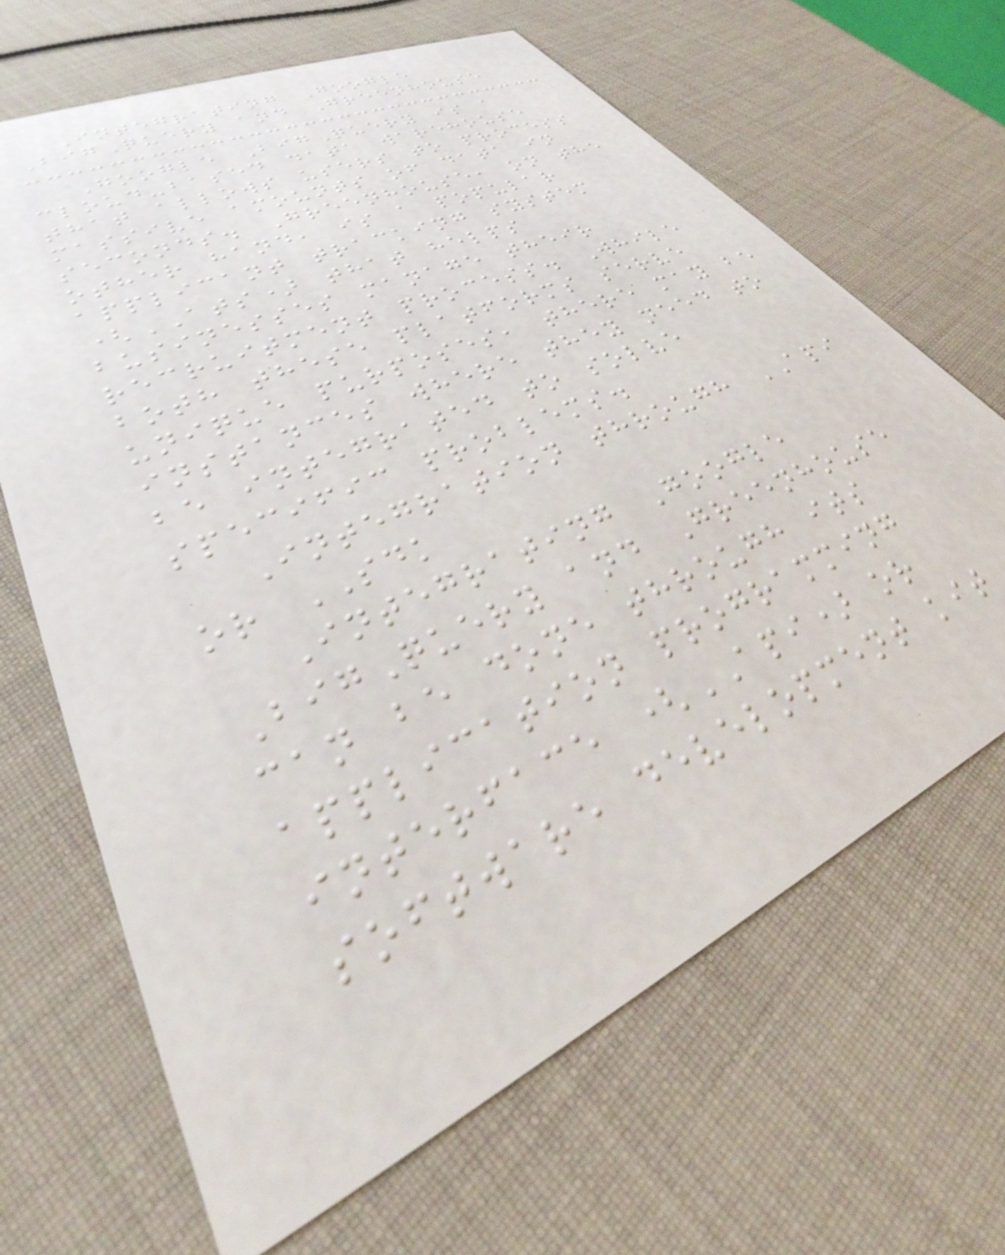Integrating Google
BigQuery and Greenhouse
Google BigQuery is a
cloud-based data warehouse
that allows users to process
massive amounts of data in
seconds. Greenhouse, on the
other hand, is a popular
applicant tracking system
(ATS) that helps
businesses manage their
recruitment process. While
both these platforms serve
unique purposes, there may be
instances where they need to
be integrated to solve
specific problems.
Integration through API
or SDK
Integrating Google
BigQuery and Greenhouse
can be done through its
application programming
interface (API) or
software development kit
